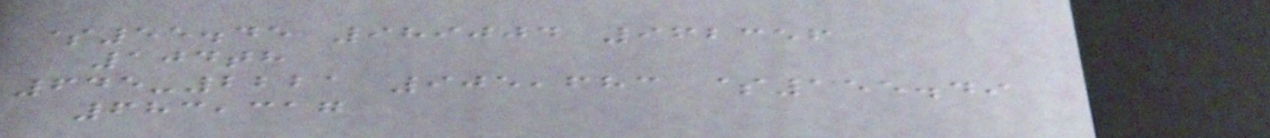$55.45 989004 962356
104th
645-2221 905,683 $155.49
683,317
